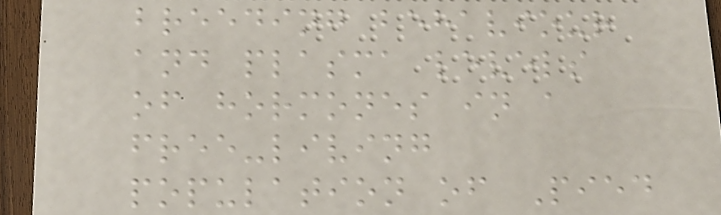breeding behaviour
and plasma levels
of hormones in a
free-living
population of Pied
